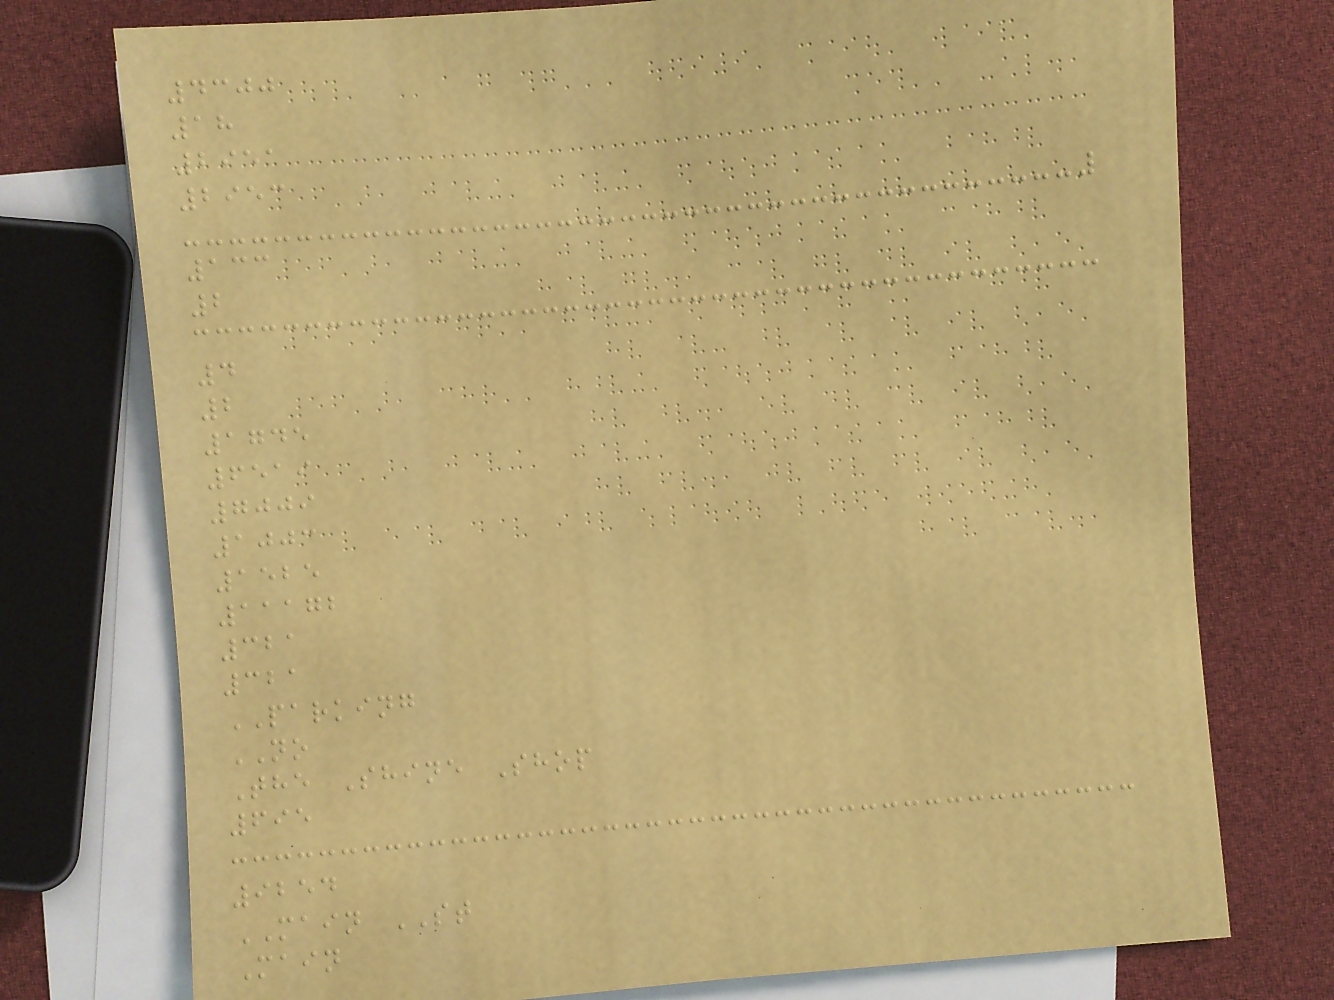4300
18
2951
2953
133
2
4
2
1745
6519
7009
1003
1525
11172
321
321
PARKING
NO
The Shine Shop
695
9254
MAIN ST
Main
